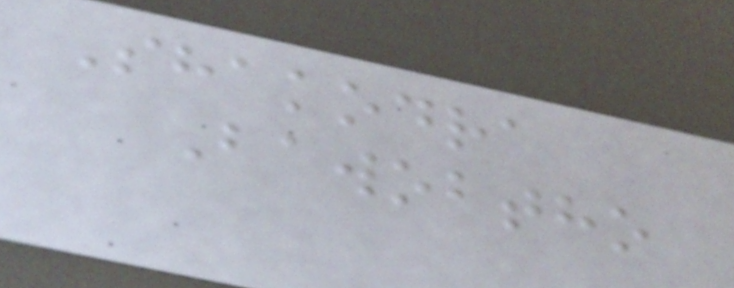Shakodra
Bawobtho
